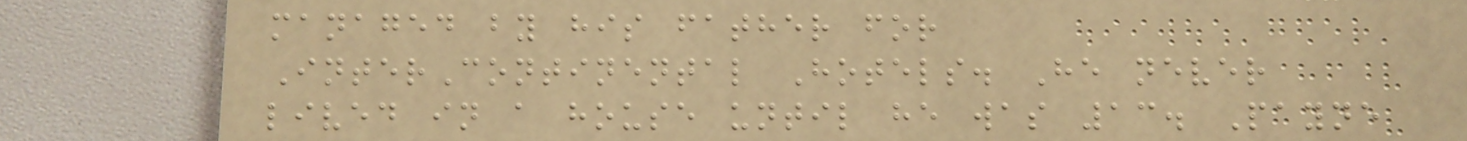managed by his father for
InterContinental Hotels. He never
lived in a house until he was 13. Payne
